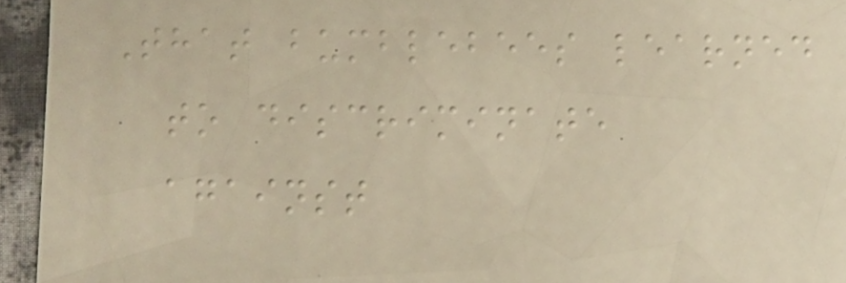That bumblebees learned
to discriminate
against
